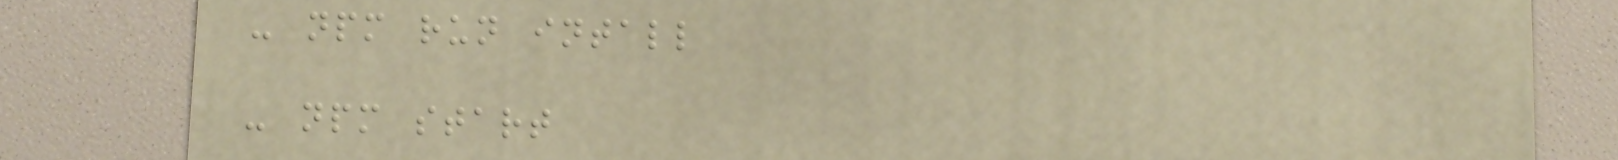- npm run intall
- npm start
